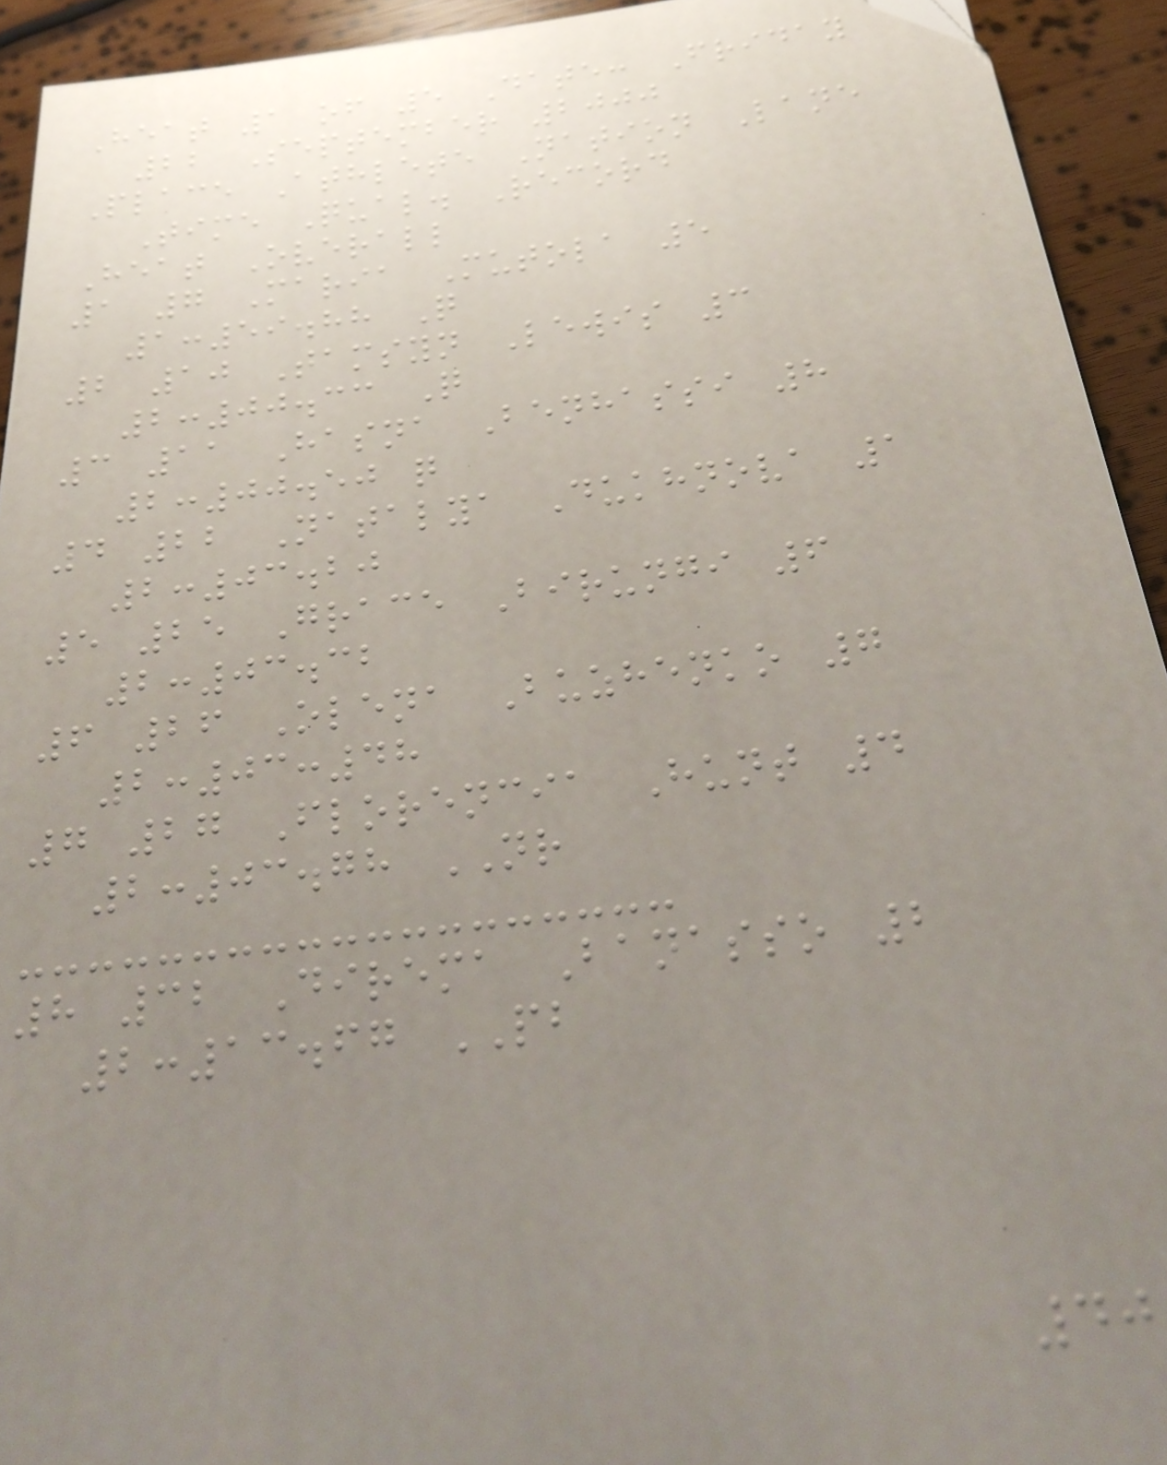Heat 1 of 5 Date: Friday
22 September 2000
Place Athlete Nation Lane
Time Qual. Record
Heat Overall
1 7 Maria Mutola 5
1:59.88 Q
2 10 Tamsyn Lewis 3
2:00.33 Q
3 11 Hasna Benhassi 8
2:00.50 q
4 22 Natalya Dukhnova 1
2:03.20
5 25 Grace Birungi 6
2:03.32
6 26 Olena Buzhenko 7
2:03:48
7 27 Florencia Hunt 4
2:03.78 NR
8 32 Direma Banasso 2
2:13.67 PB
40
